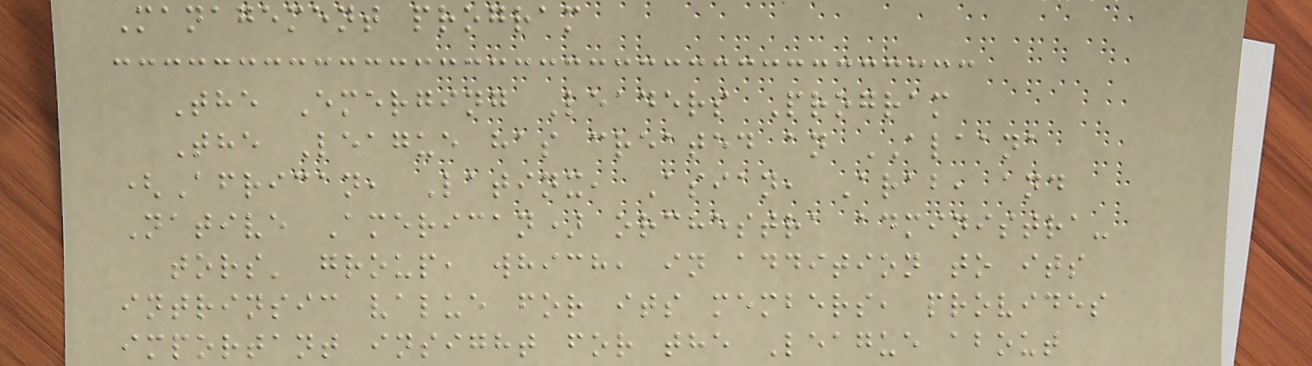Management program
The Emerging Leaders Program
The League has created an ALAANA
(African, Latinx, Asian, Arab, and
Native American) orchestra administra-
tors' group, which, in addition to its
intrinsic value for its members, provides
important insight for the League about
